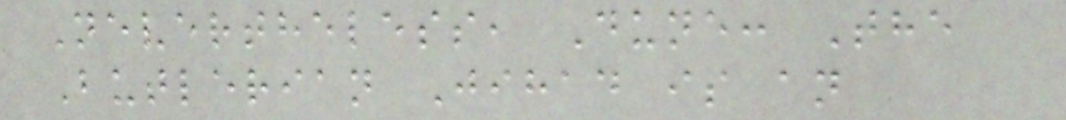Nevertheless, Dune: The
Butlerian Jihad is an
